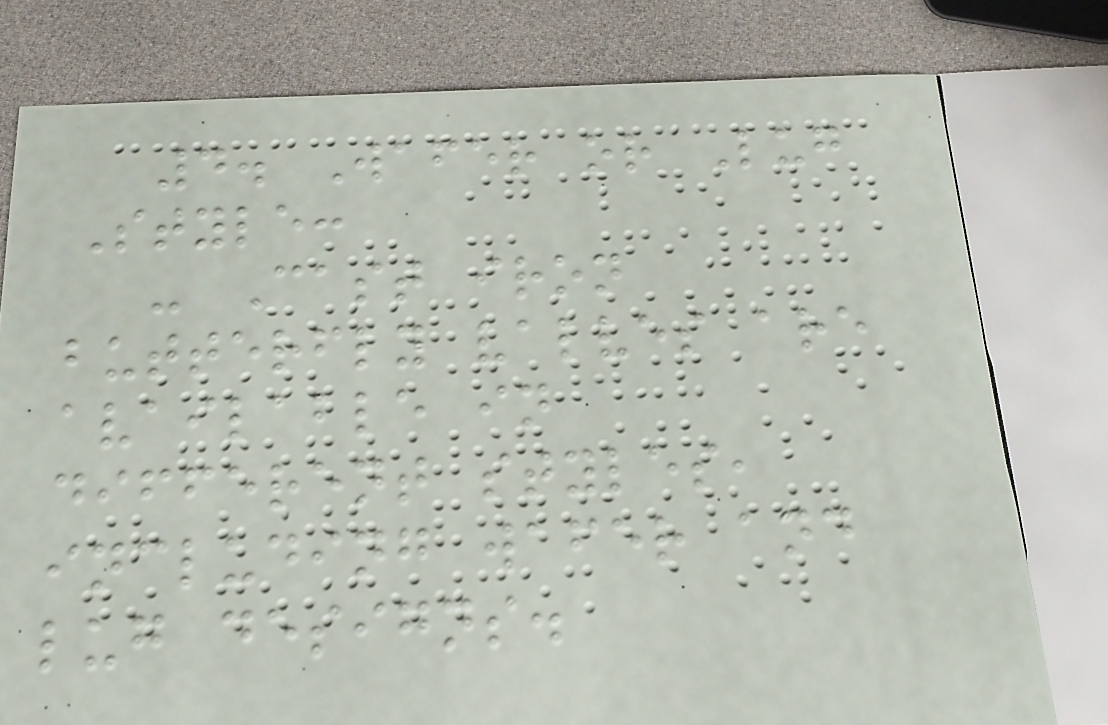4. Wafer or Lug
Style:
- Cast iron
butterfly valves are
available in
different styles,
including wafer and
lug designs.
